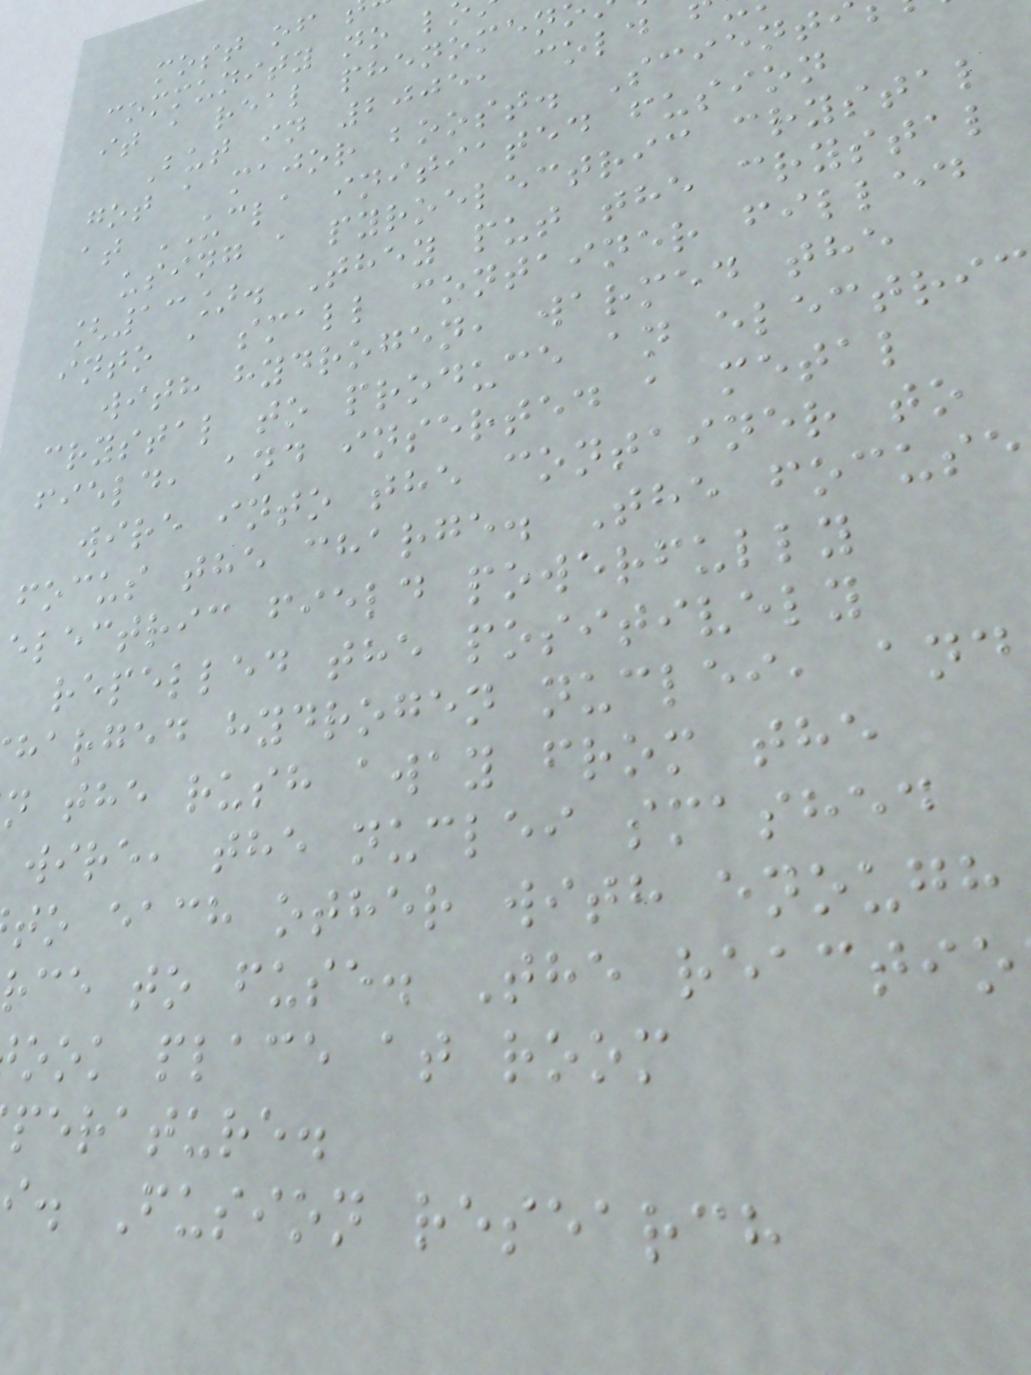most of
community no l
it a real phenomen
But in 2005, cold
got a major boost. Scient
at UCLA initiated fusion
using a pyroelectric crystal
[13]. They put the crystal
into a small container filled
with hydrogen, warmed the
crystal to produce an electri
field, and inserted a metal
wire into the container to
focus the charge. The focuse
electric field powerfully
repelled the positively
harged hydrogen nuclei, and
n the rush away from the
wire, the nuclei smashed
to each other with enough
rce to fuse. The reactio
ook place at room
perature.
. Fusion research
